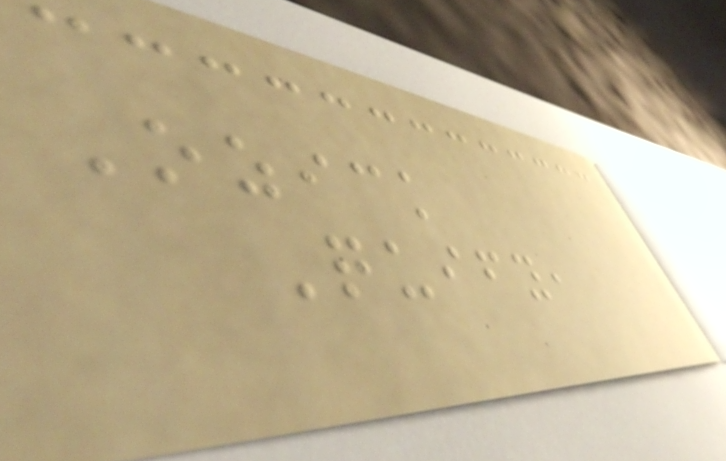Ozick
Quify,
